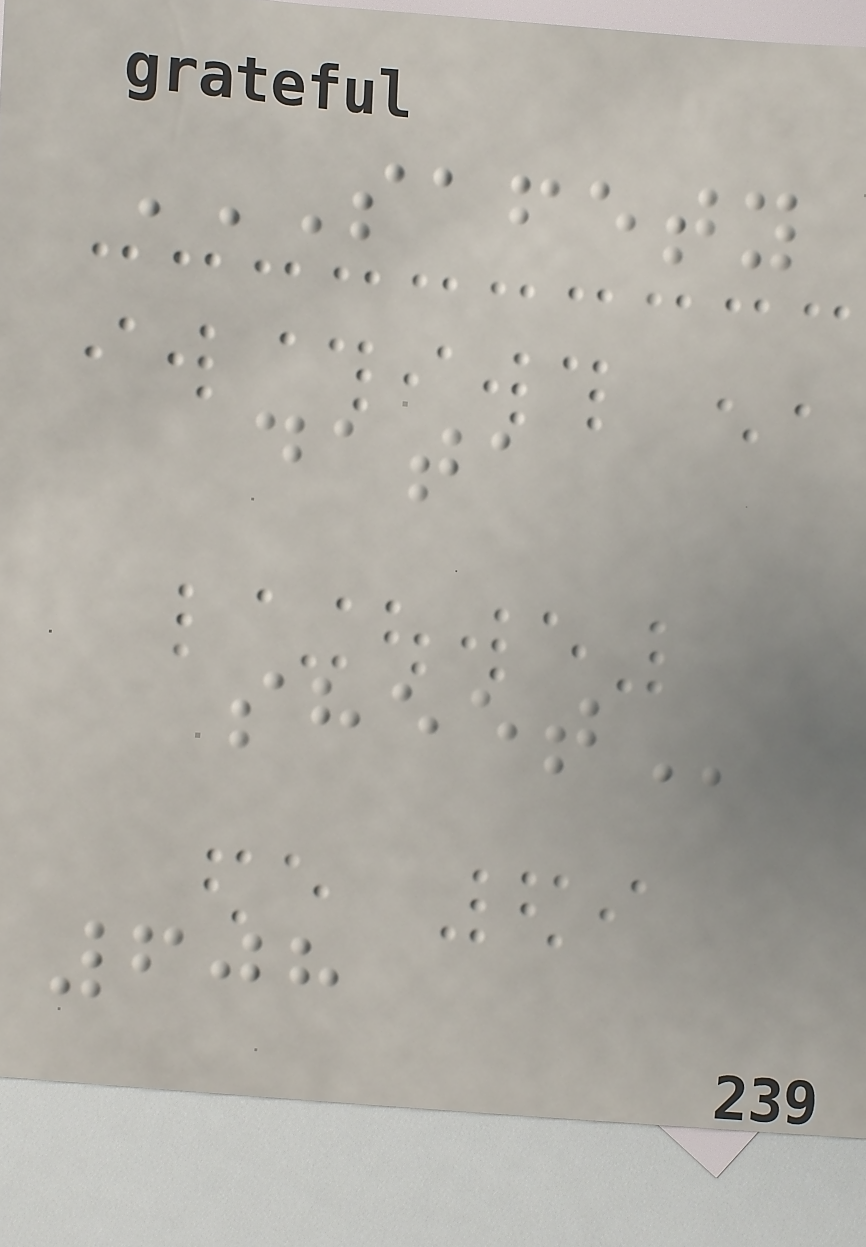SAFETY
DATA
SHEET
608
